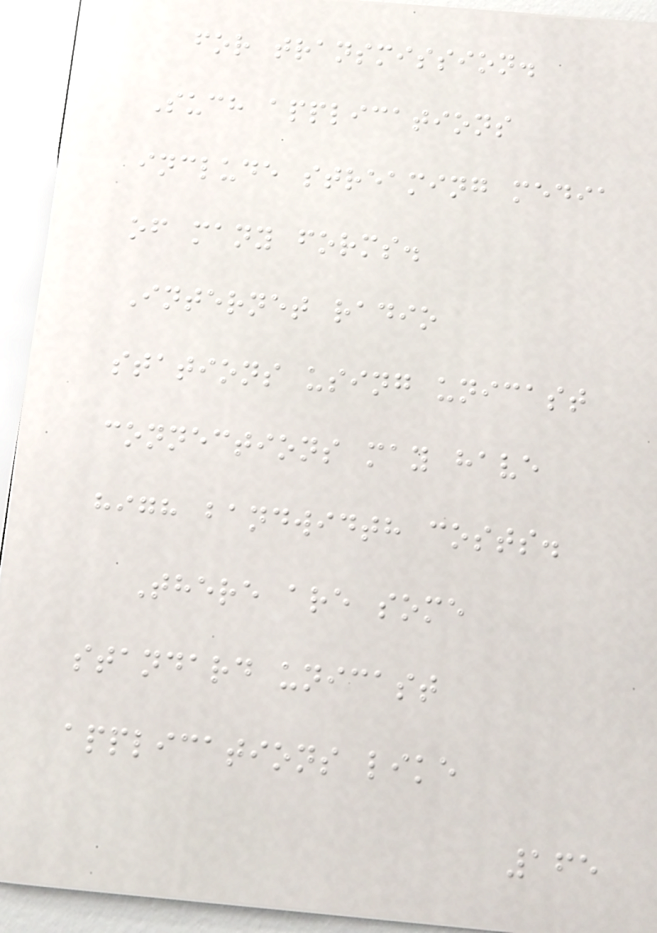for transmission.
Such applications
include streaming media
of many forms.
Internet radio
stations using unicast
connections may have
high bandwidth costs.
There are some
standard unicast
applications like
165
